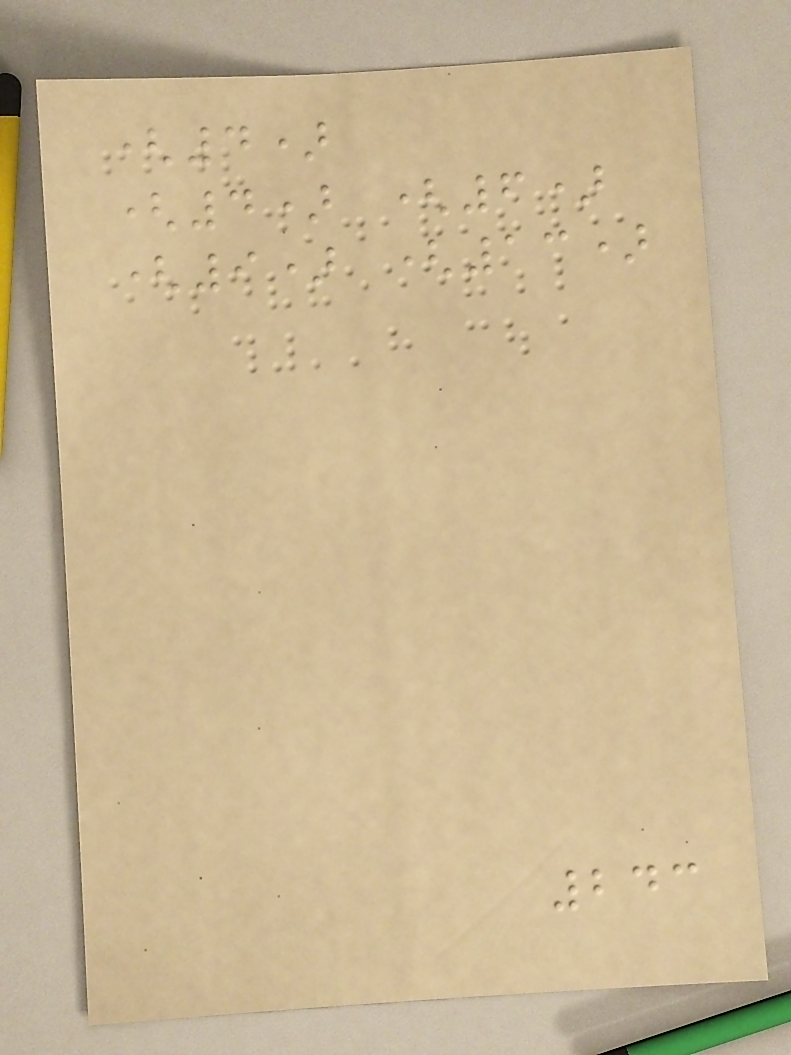(4)
(4) (6)
(9) (13)
243
